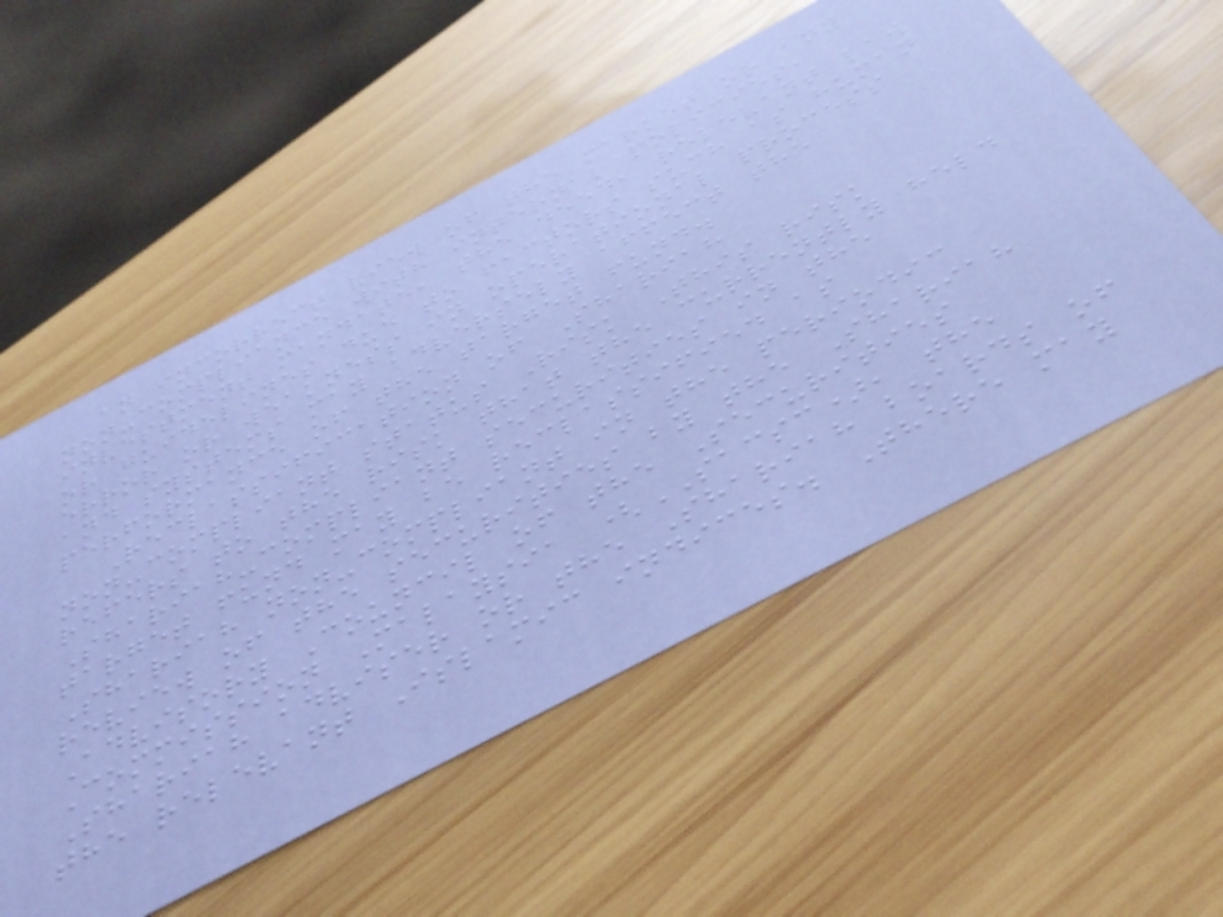an incorrect view of the market or any
non-compliance with internal policies,
investment mandate, the deed, relevant law
or guidelines due to factors such as human
error or weakness in operational process
and systems may adversely affect the
performance of the target fund.
Reclassification of Shariah
non-compliant status Risk This risk
refers to the risk that the currently held
Shariah-compliant securities in the
target fund may be reclassified as
Shariah non-compliant in the periodic
review of the securities by the Shariah
Advisory Council of the Securities
Commission Malaysia (SACSC), the
Shariah adviser or the Shariah boards of
the relevant Islamic indices. There may
